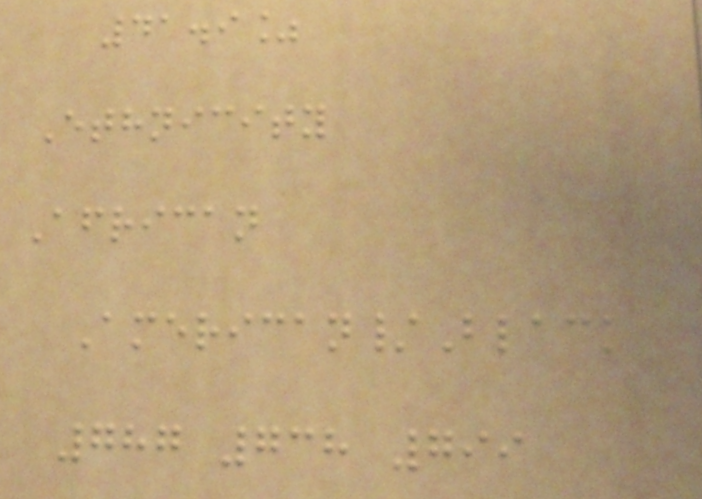41.9%
Ethnicity
African
American/Black
787 738 799
